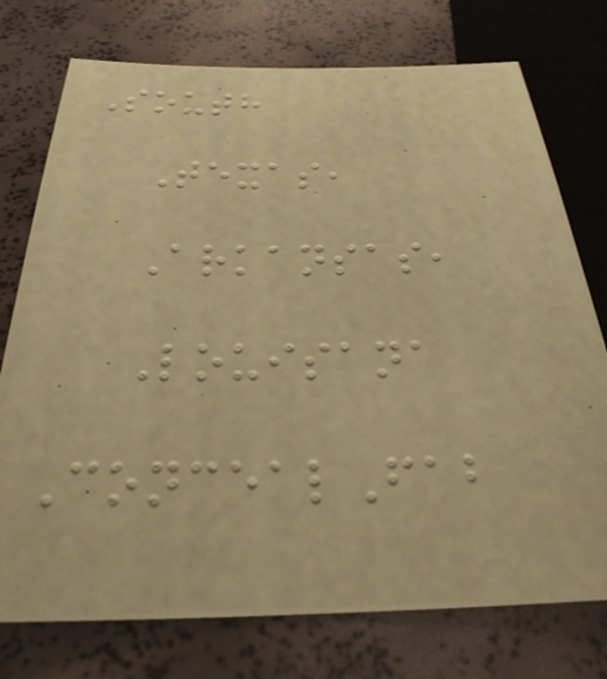South
Texas,
Arkansas,
Louisana
ConcealFab
